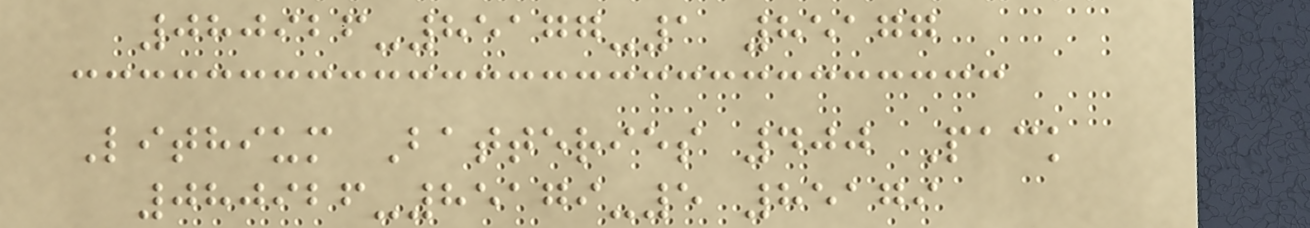080926-85177-1 85177
Lithium Batteries 400 Pack
080926-85179-5 85179
